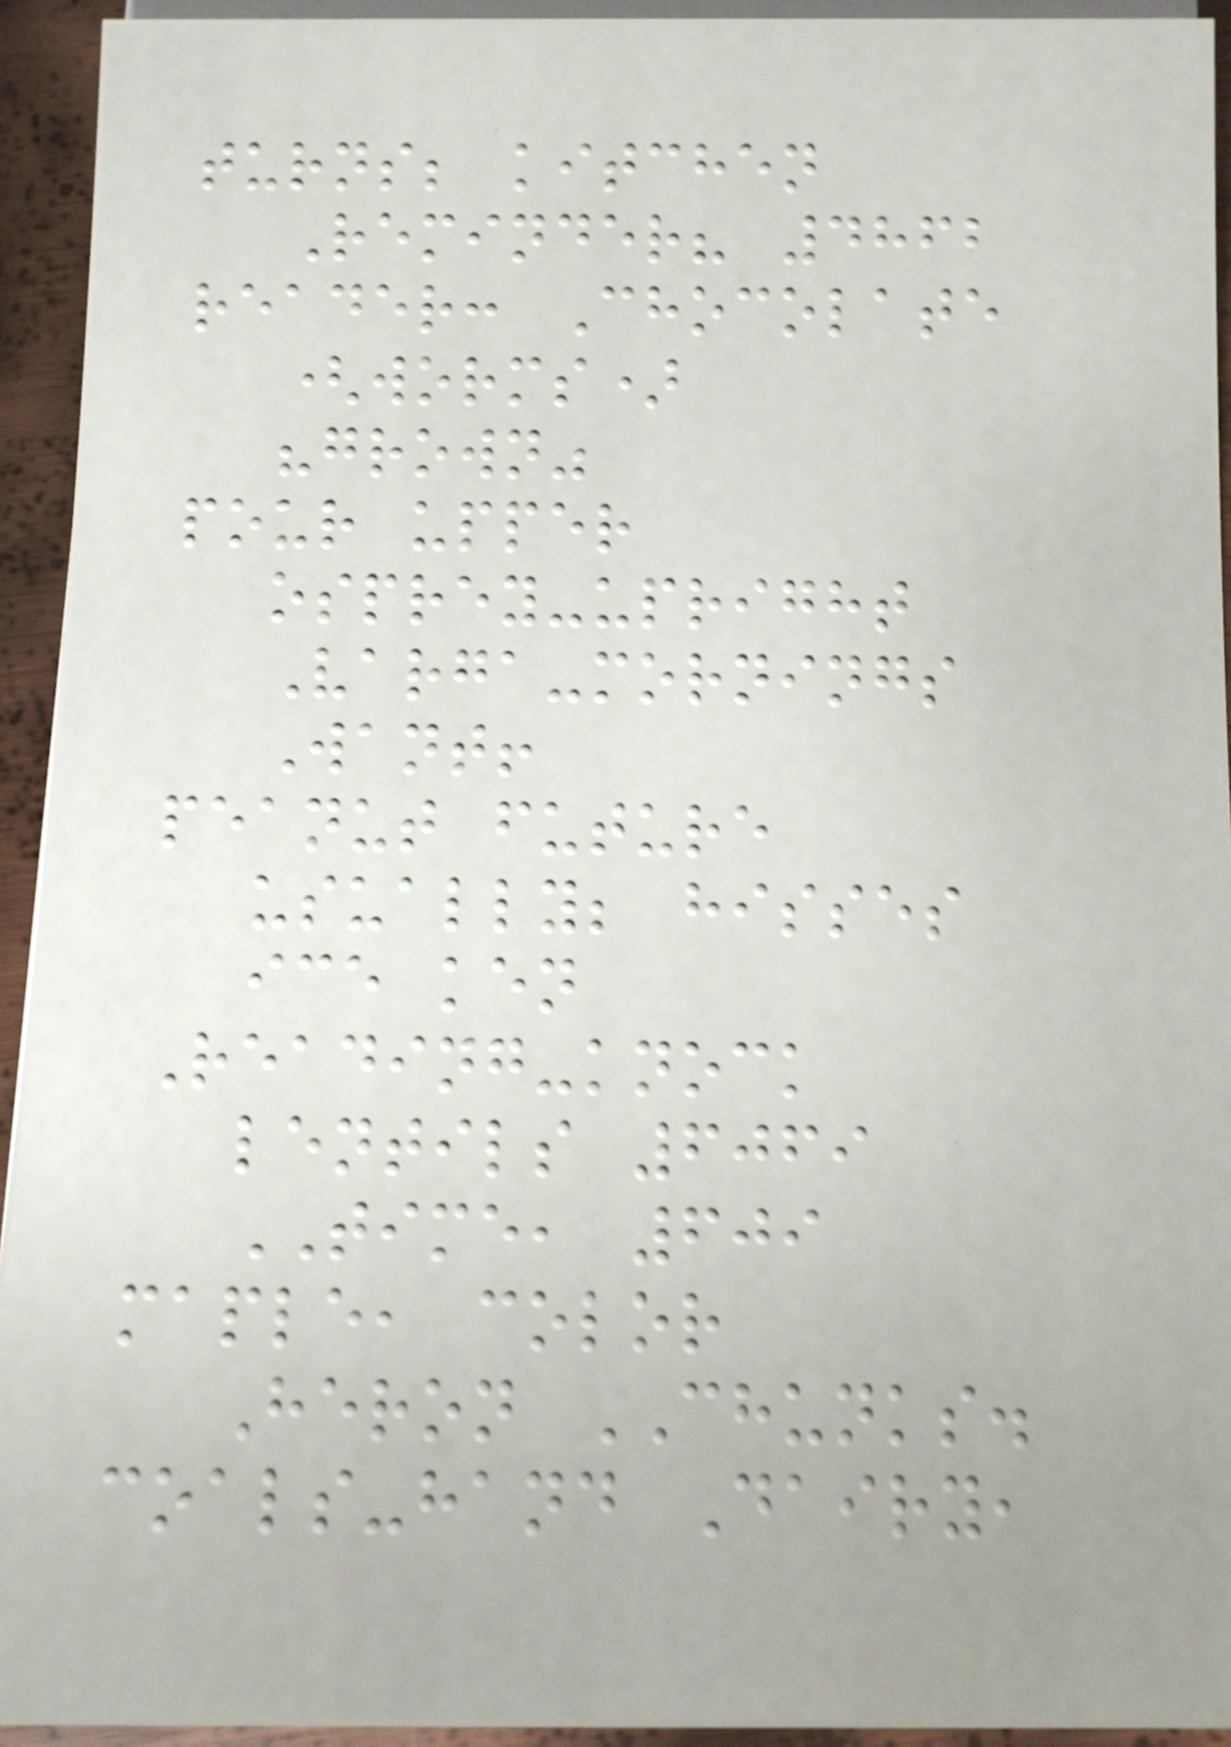turns; kitchen
Reminder? 4862
reader: Chocolate
(worms)
"grown"
pour upper
osprey-upright
Varga-mornings
Want!
peanut future
usually; hisses
ice ken
Reading-knock
lentils 6069
TIME, 609
maple, color
Heron CHUNKS.
coals-hand Dairy,
